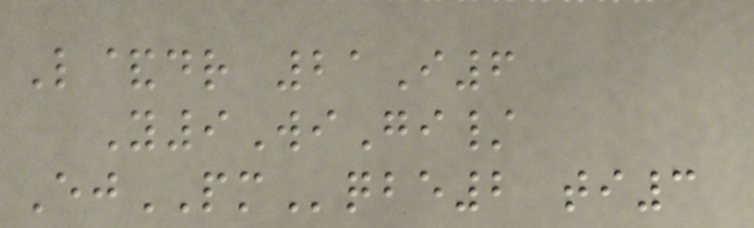L&dr 21I6
Y9WiGi/
EjPMqbe2 ti3
